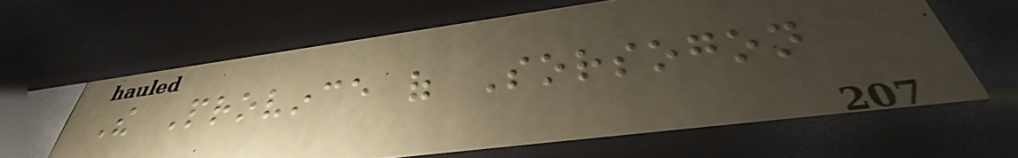The Province of Sorsogon
